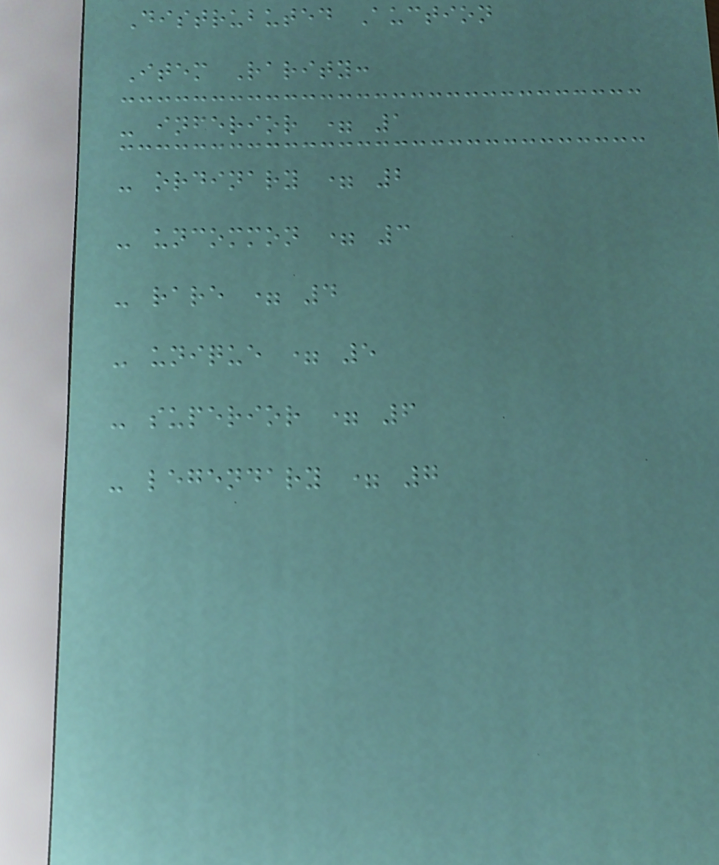Distrubuted Auction
Item Rarity:
- inferior = 1
- ordinary = 2
- uncommon = 3
- rare = 4
- unique = 5
- superior = 6
- legendary = 7
